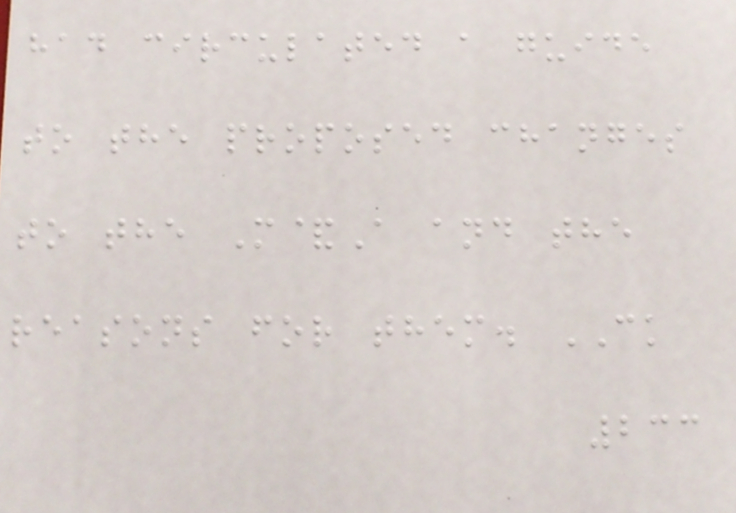had circulated a guide
to the proposed changes
to the M&A and the
reasons for them. CK
233
